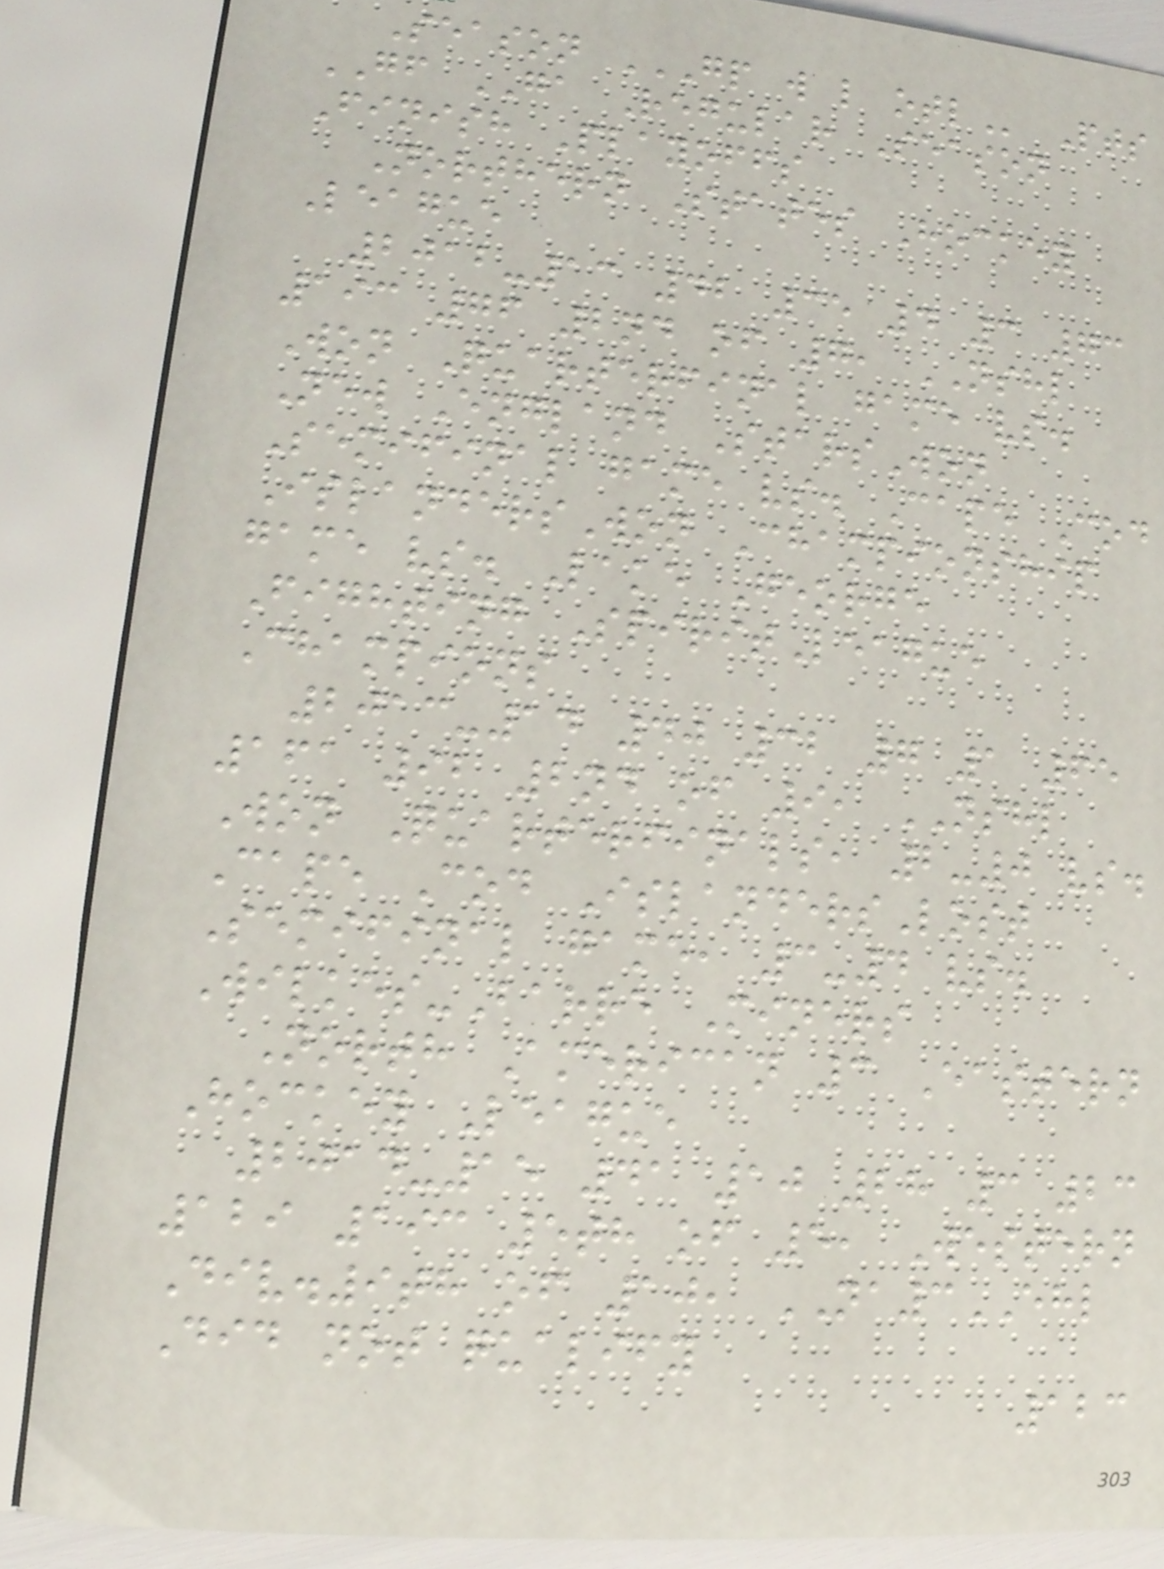Season GP W L OTL Pts
GF GA Regular Season
Finish Playoffs
Northern States Hockey
League
2012-13 42 35 4 3 73
193 76 2nd of 7, NSHL
Won Quarterfinal game vs.
New England StarsWon
Semifinal game vs. Cape Cod
IslandersWon Championship
game vs. Lake George
Fighting SpiritLeague
Champions
2013-14 40 32 7 1 65
161 92 2nd of 9, NSHL
Won Quarterfinals, 2-0 vs.
Cape Cod IslandersLost
Semifinal game, 3-4 vs.
Wilkes-Barre Miners
North American 3 Eastern
Hockey League
2014-15 41 10 28 3 23
129 193 5th of 5, Western
Div.9th of 10, NA3EHL
Did not qualify
123
